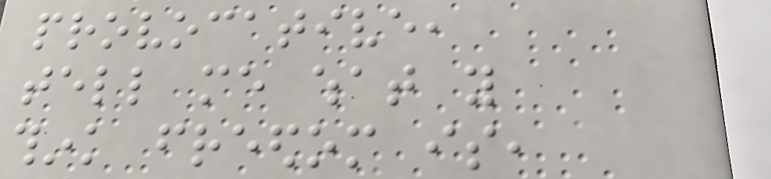provocative,
tell me what you
think freedom is,
